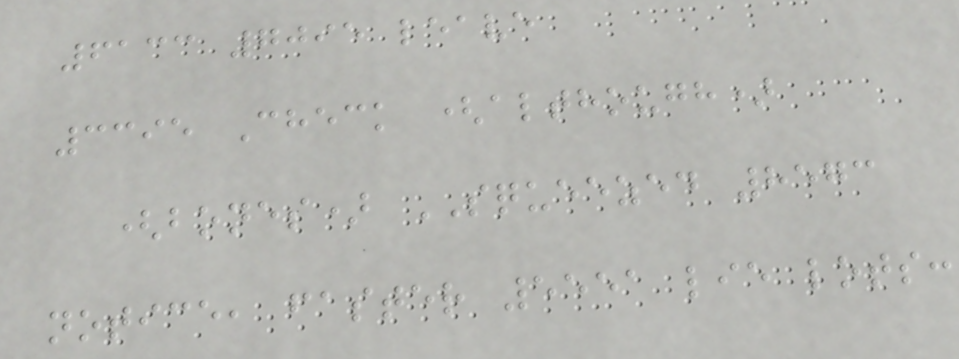6133 7095 leave
3395 Check (although)
(bones) SQUEEZED 8573
notice, faster 5551 lie lots:
